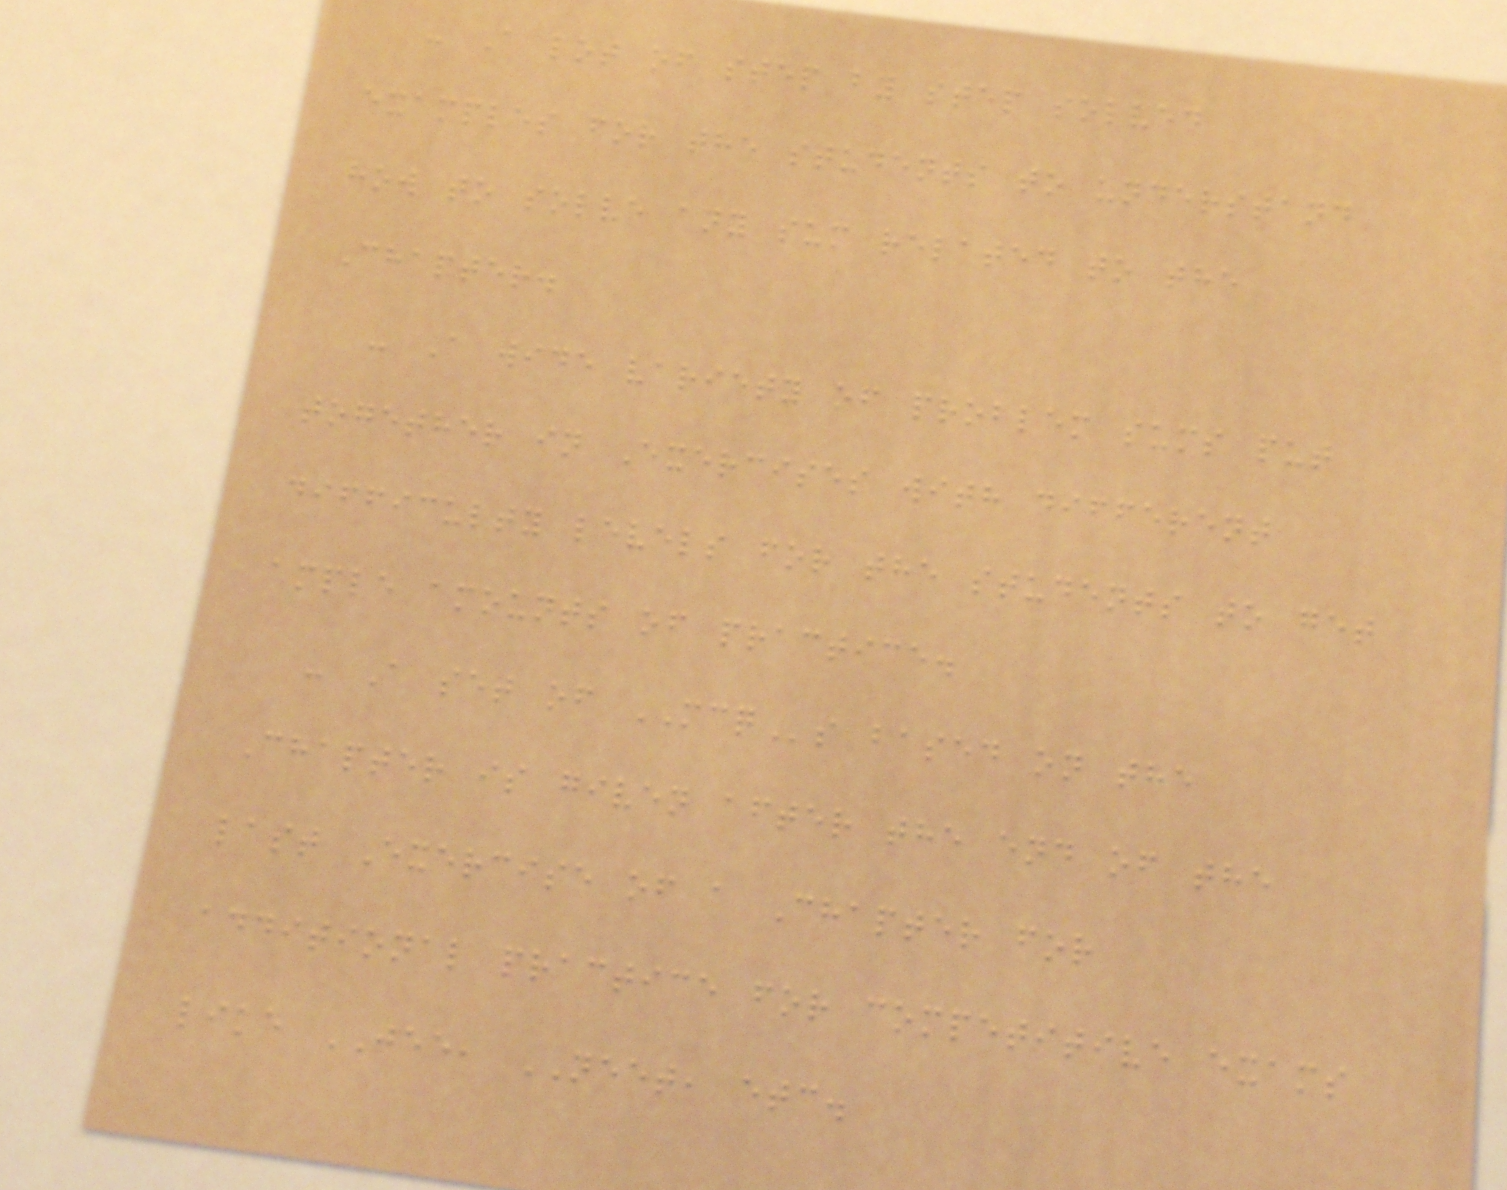- A lot of step by step solved
examples for the students to understand
how to solve any sum related to the
Chapter.
- A wide variety of problem sums put
together in Exercises with different
difficulty levels for the students to get
ample amounts of practice.
- A set of MCQs based on the
Chapter is given after the end of the
last Exercise of a Chapter for
additional practice for competitive exams
like JEE, NEET, etc.
